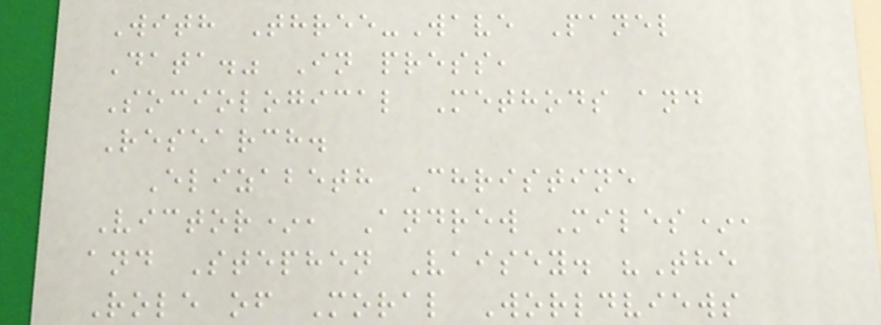With Three-Wave Panel
Data." In press,
Sociological Methods and
Research.
Elizabeth Christine
Victor*, Andrew Miles*,
and Stephen Vaisey. "The
Role of Moral Worldviews
